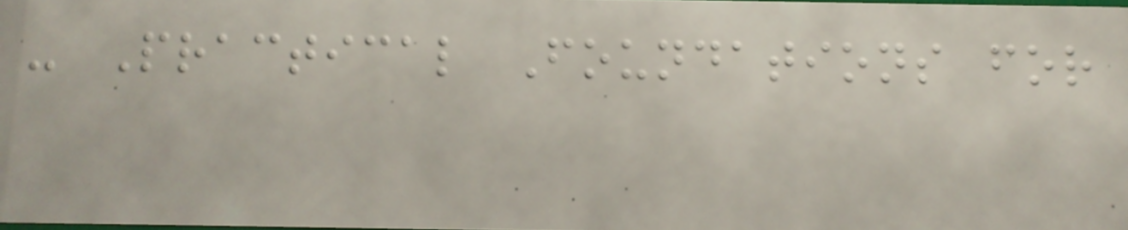- Practical Foundations for
